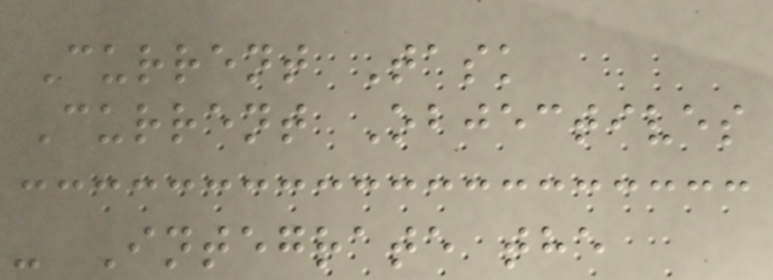Current Task
Current Objectives
- Integrate the
